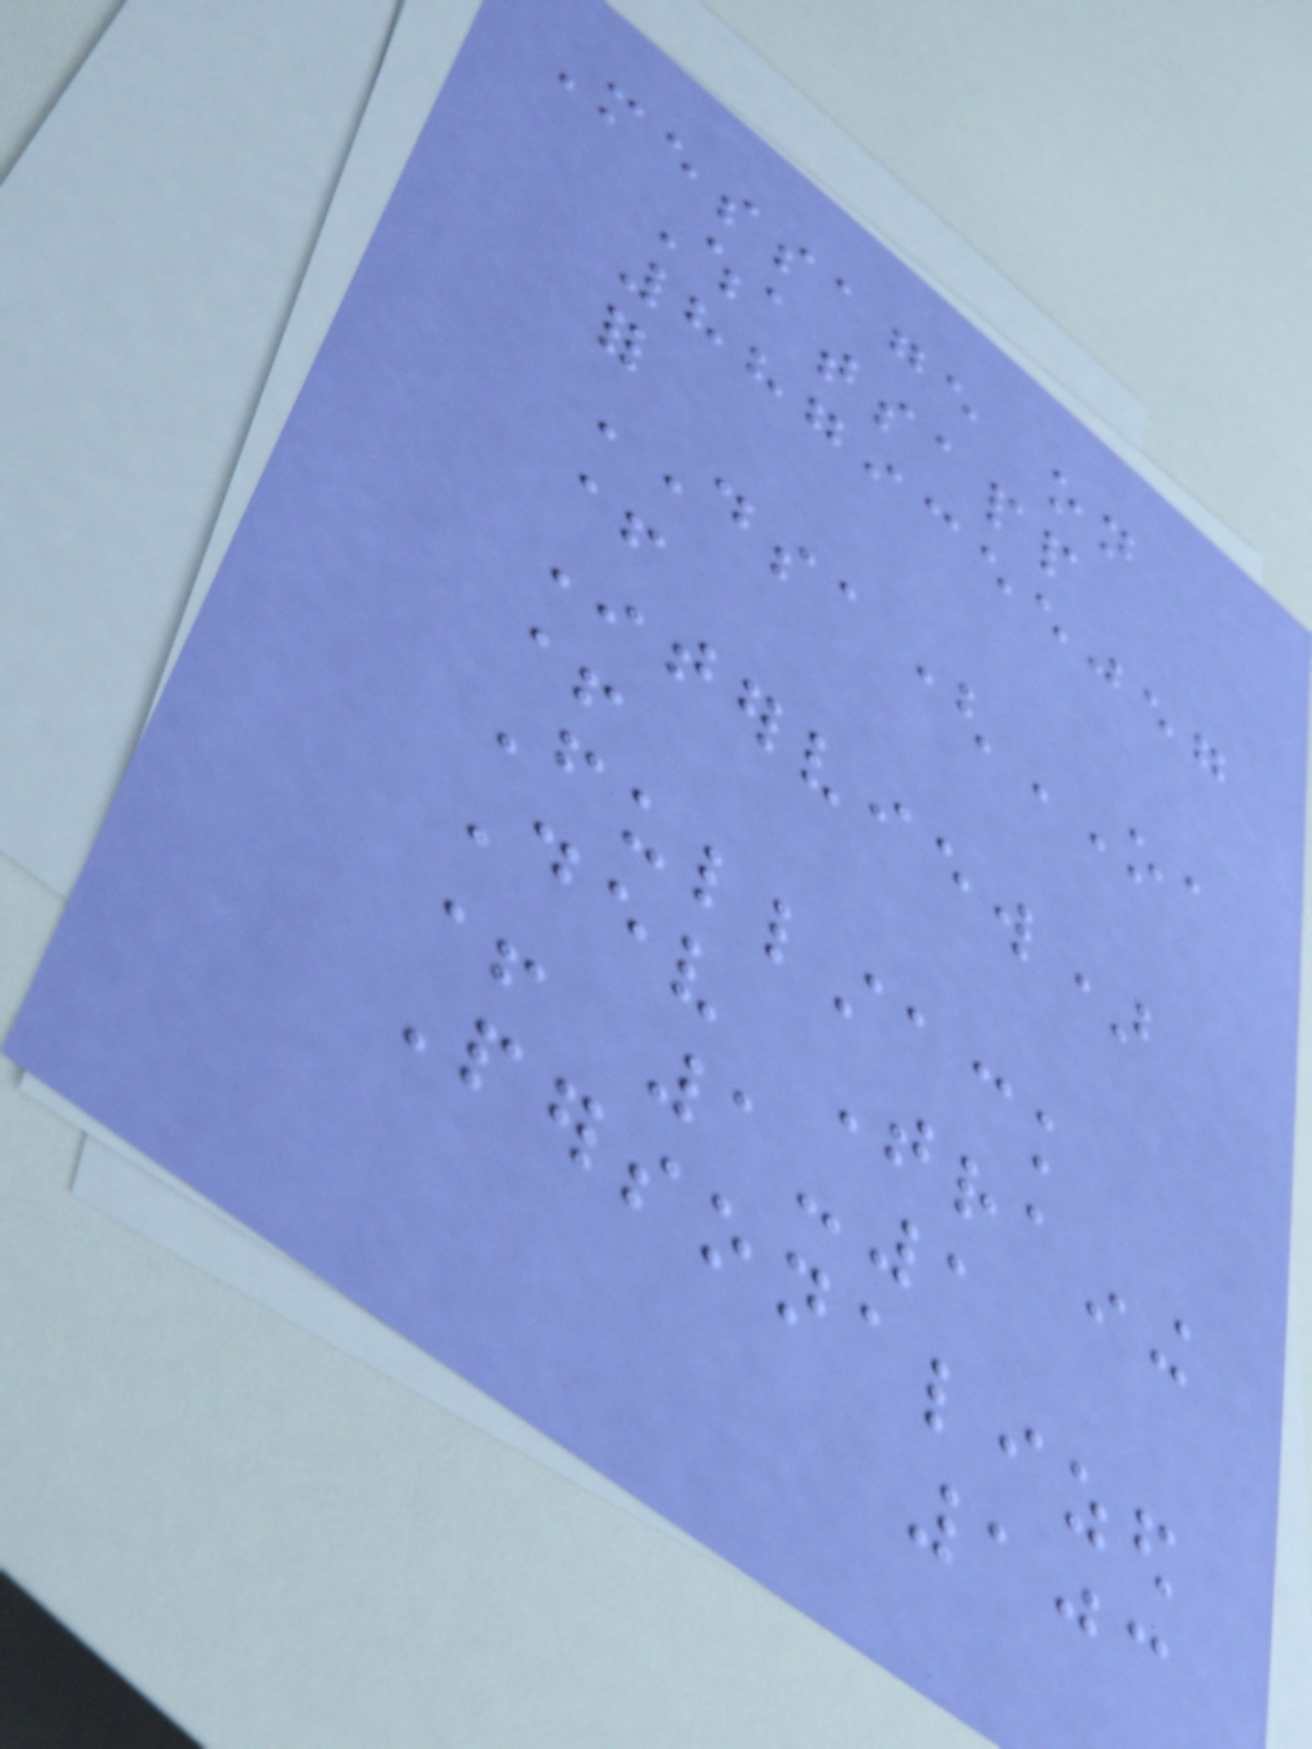Message on
Whatsapp
8879355057
for
DSA(OA
+
Interview)
+
Fullstack
Dev Training
+ 1-1
Personalized
103
